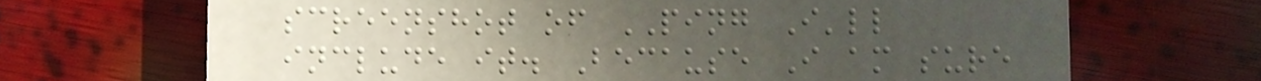screenshot of PING I'll
include it. Because I am sure
